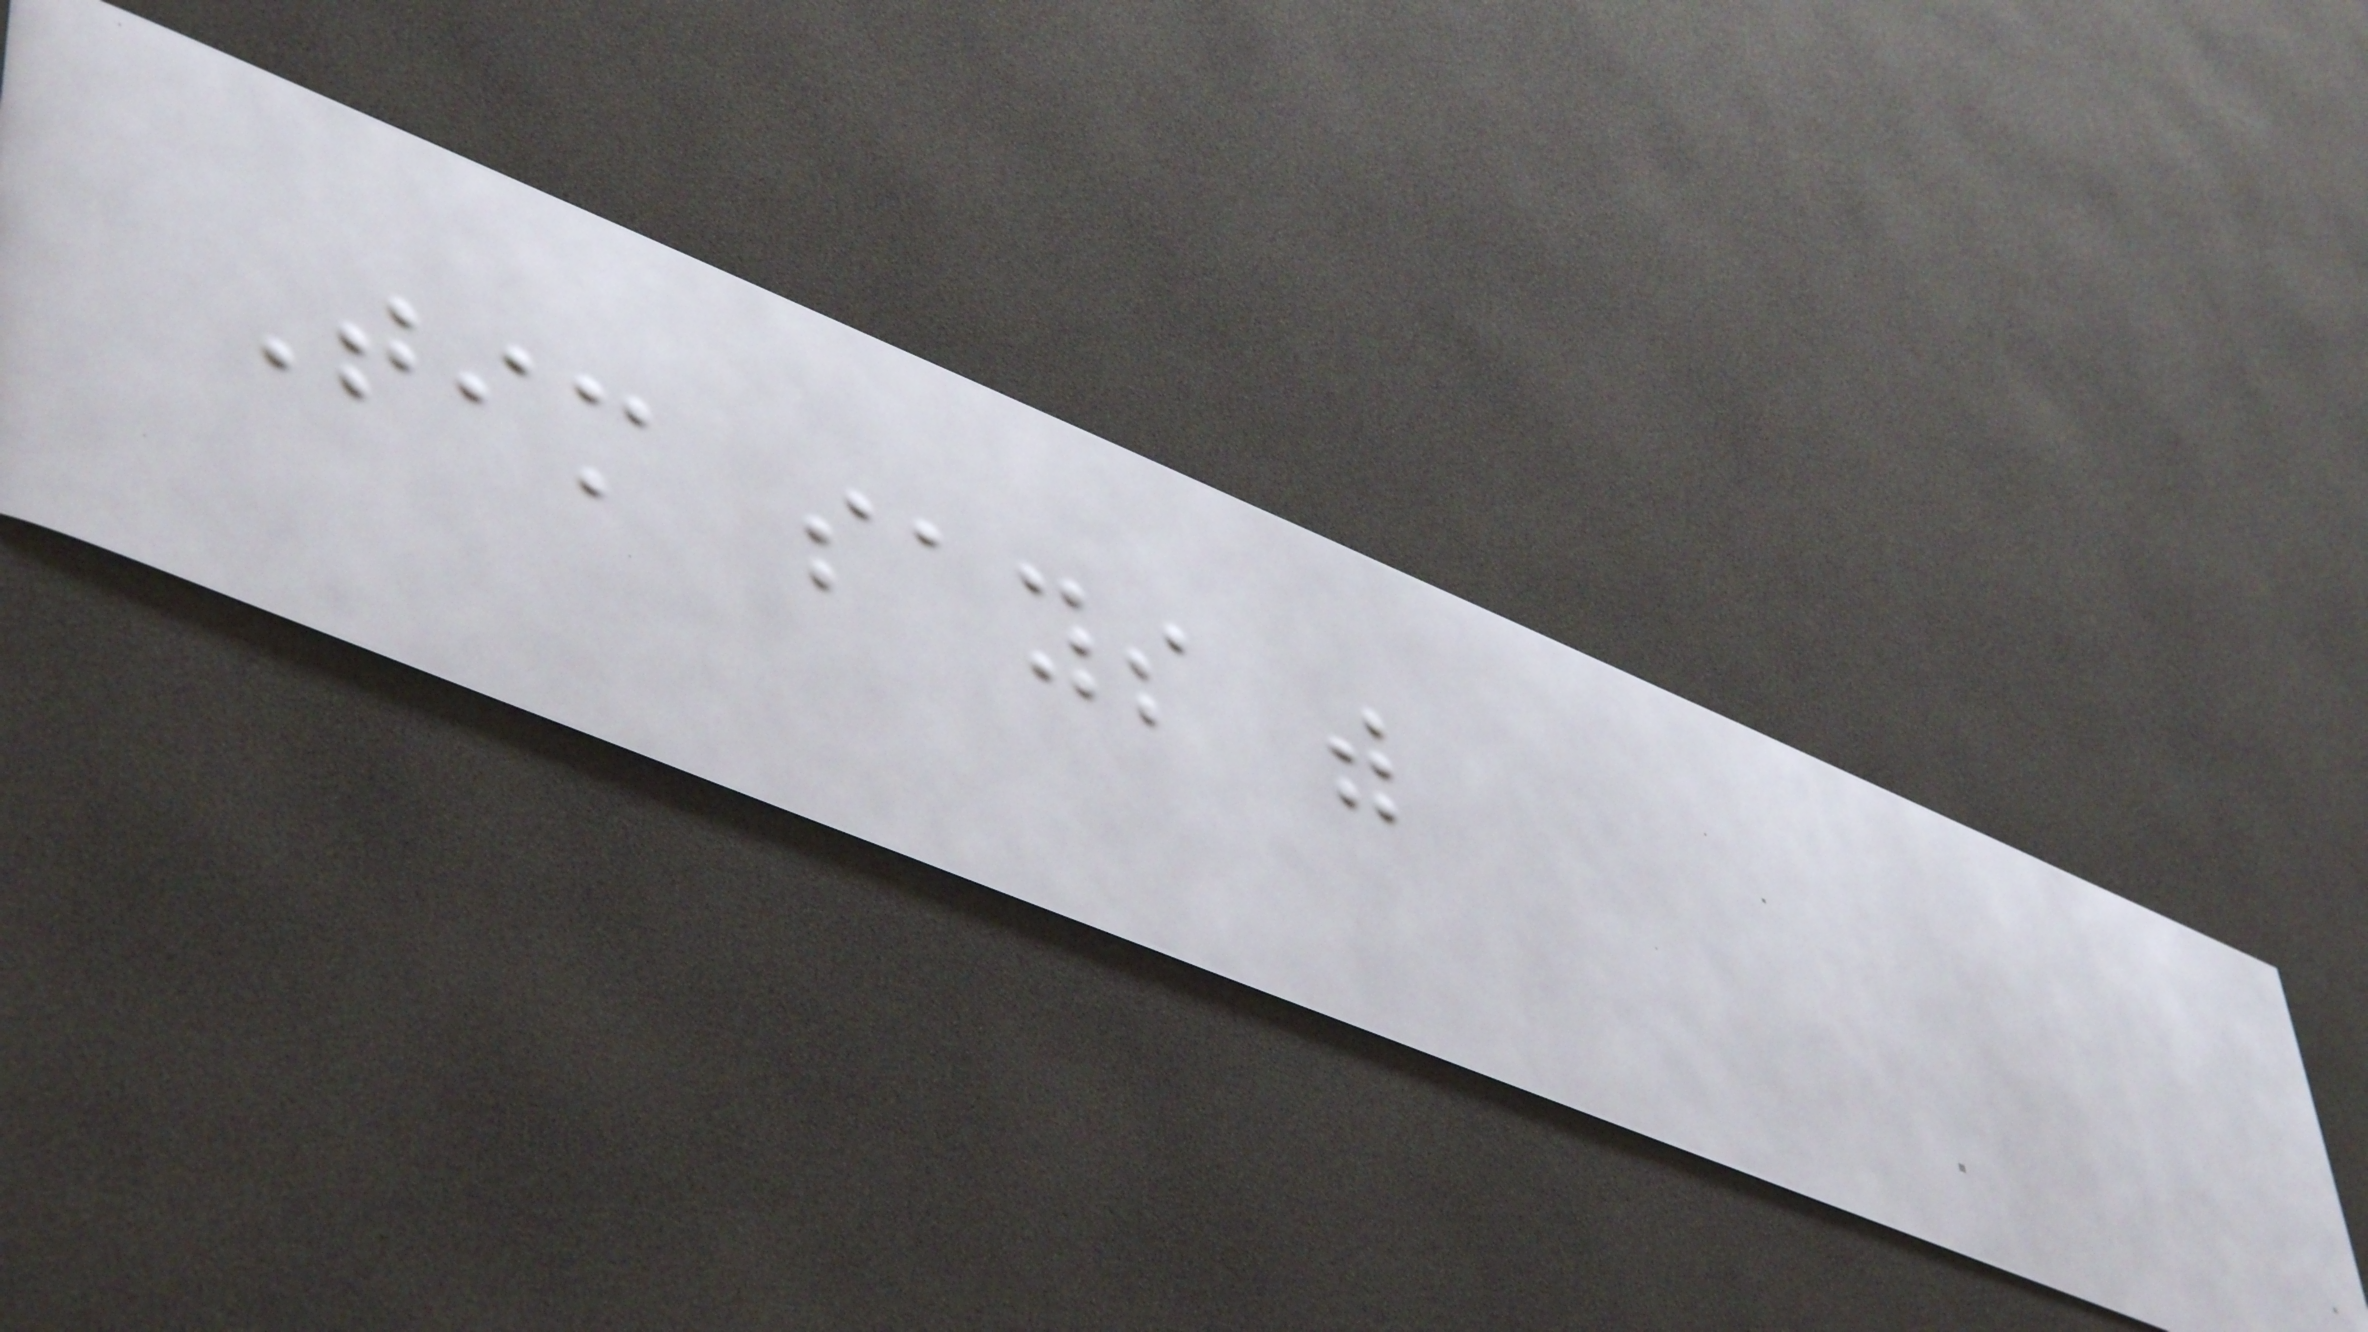Tim says with
